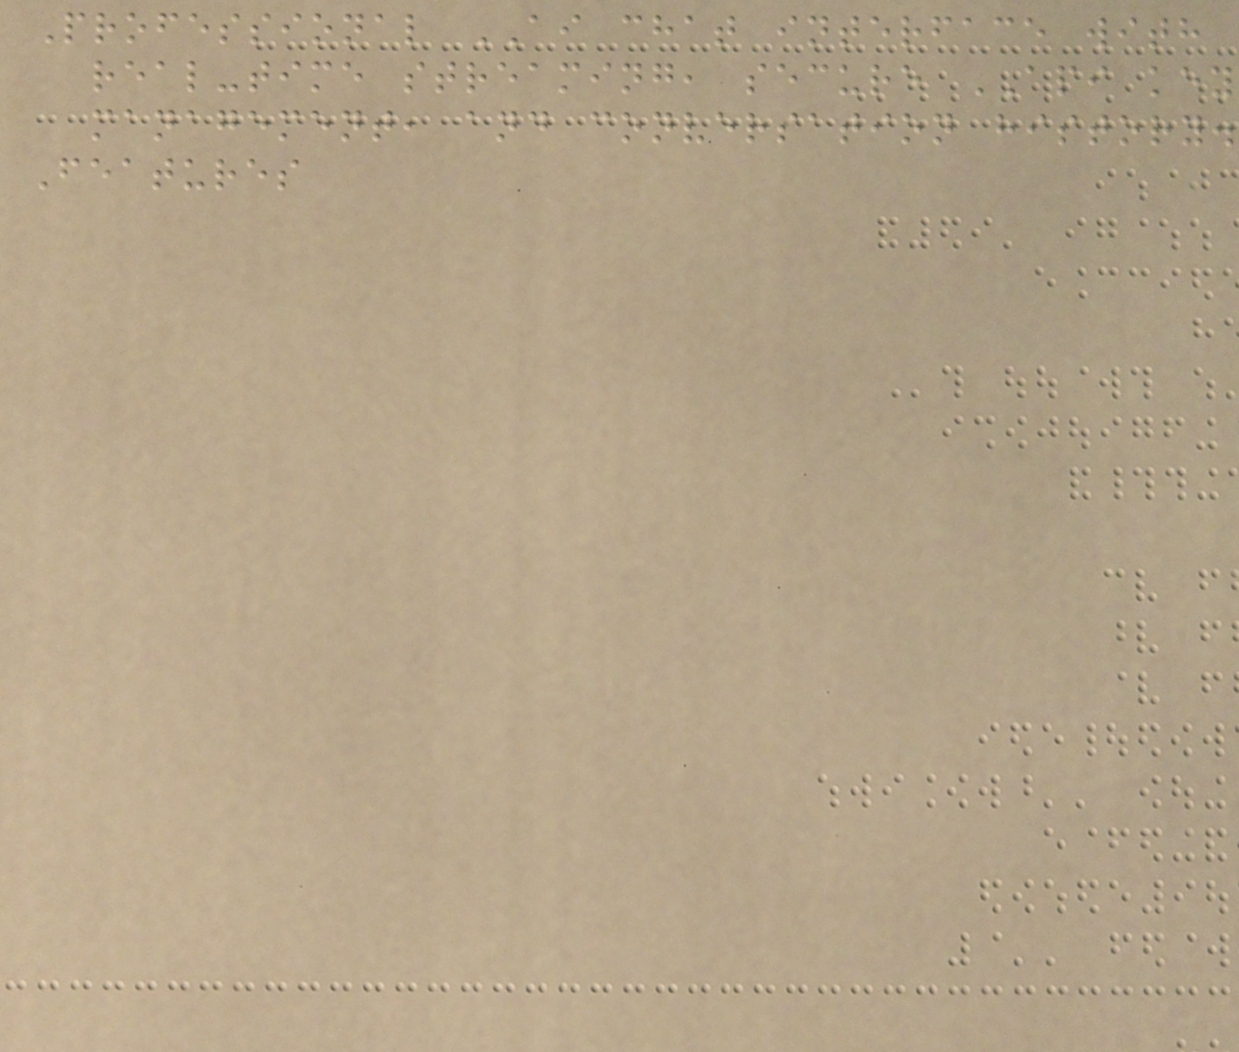Professional AI chat interface with
real-time streaming, secure API key
management, and conversation history.
Features
